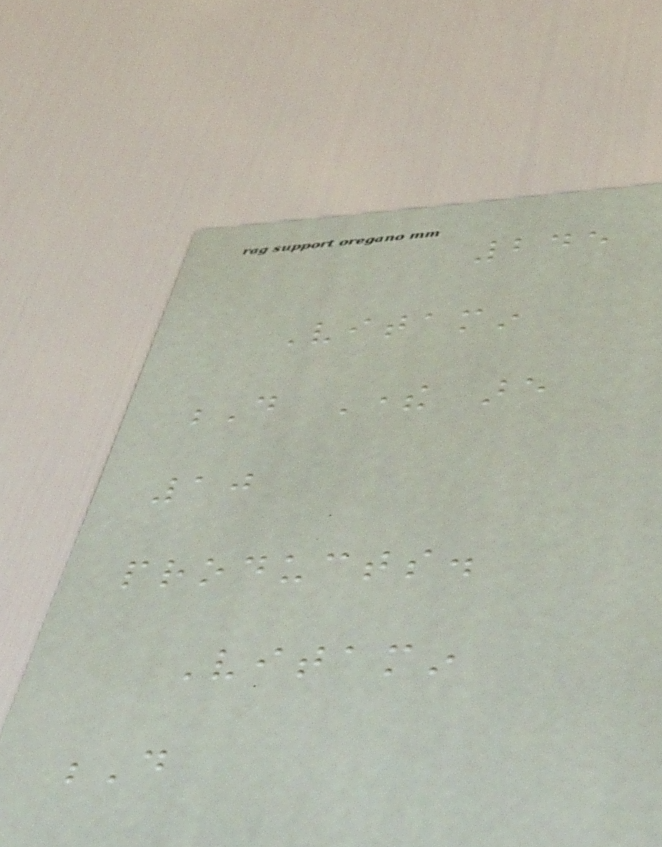245
Vitamin
D There are
10
products.
Vitamin
D
